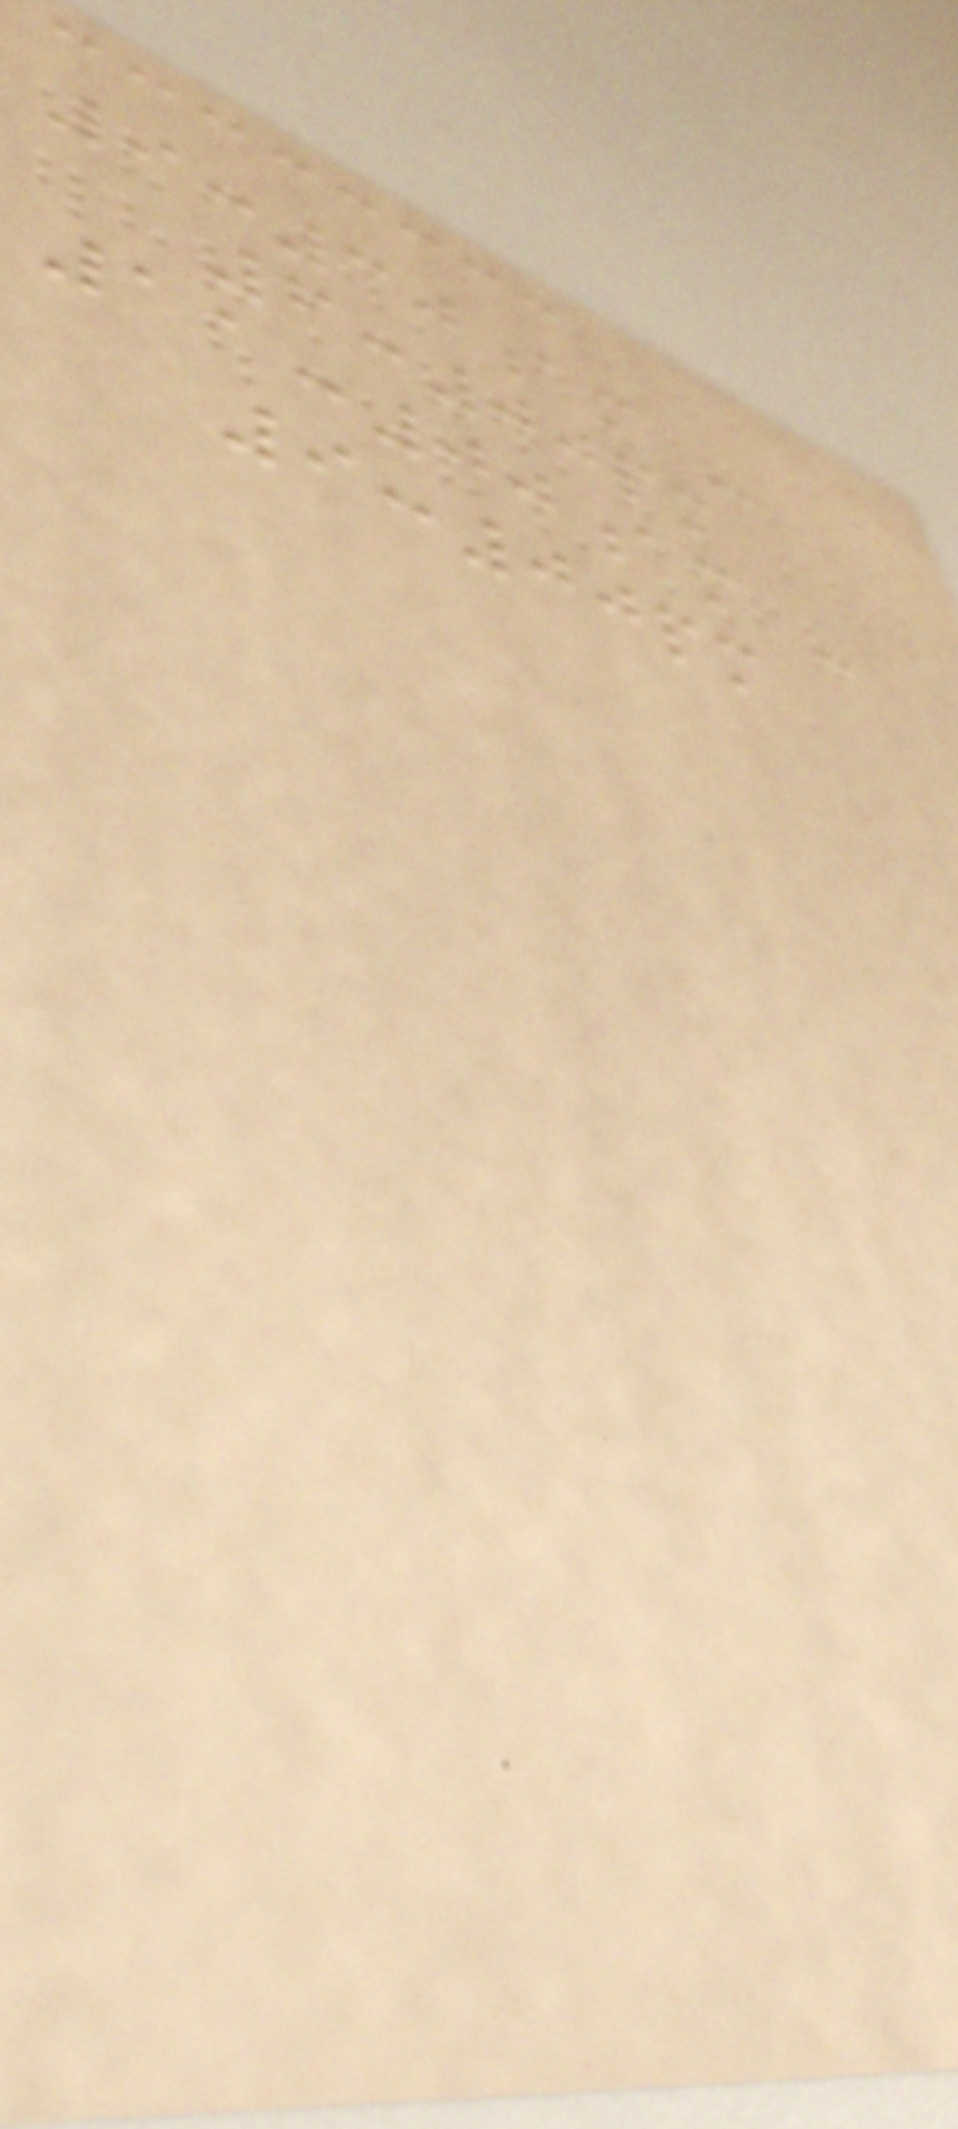9:30am -
6:00pm
11:00am -
9:00pm
